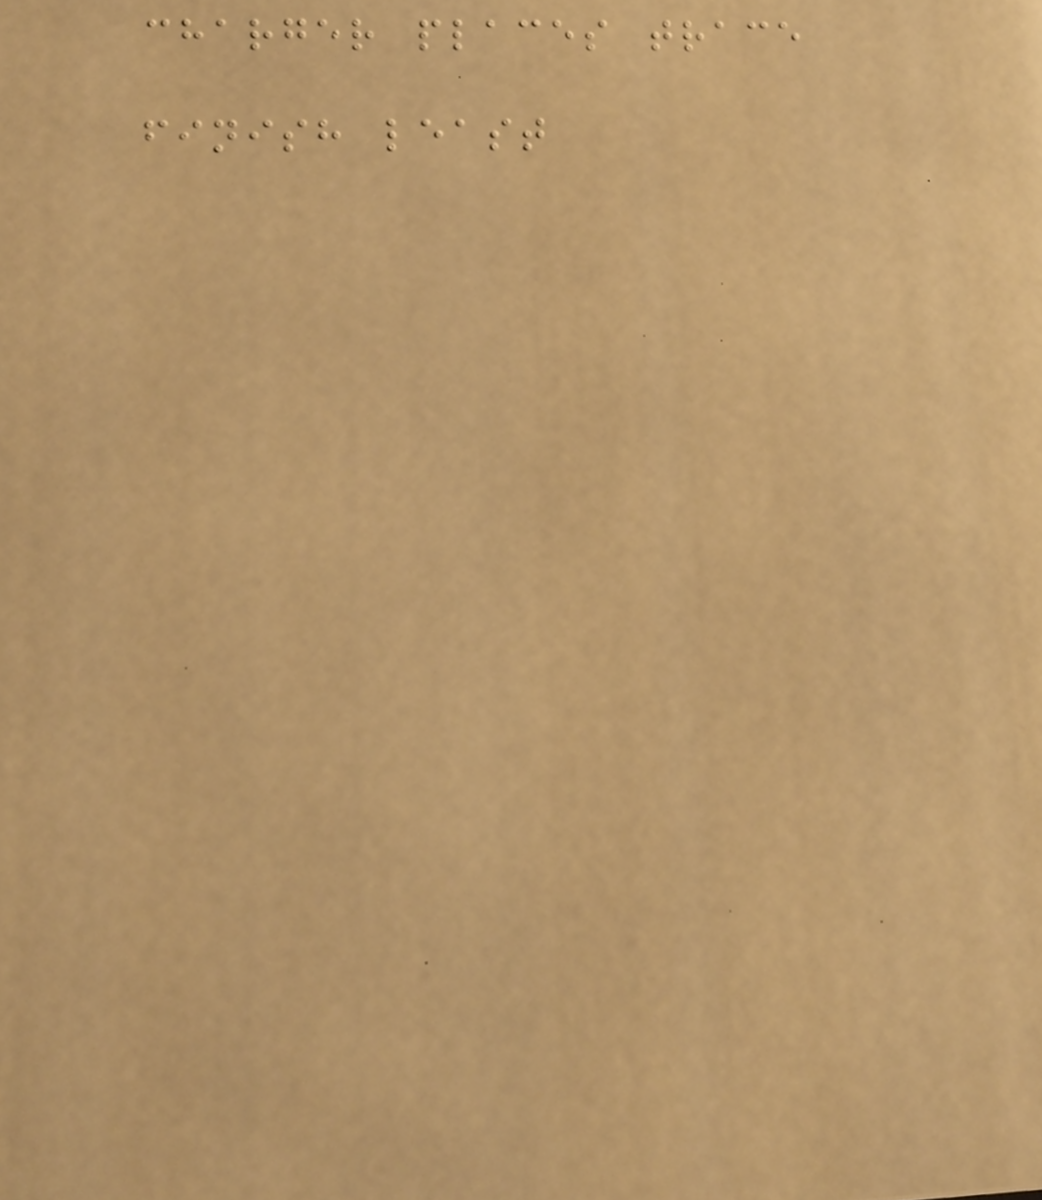charger places trace
finish least
